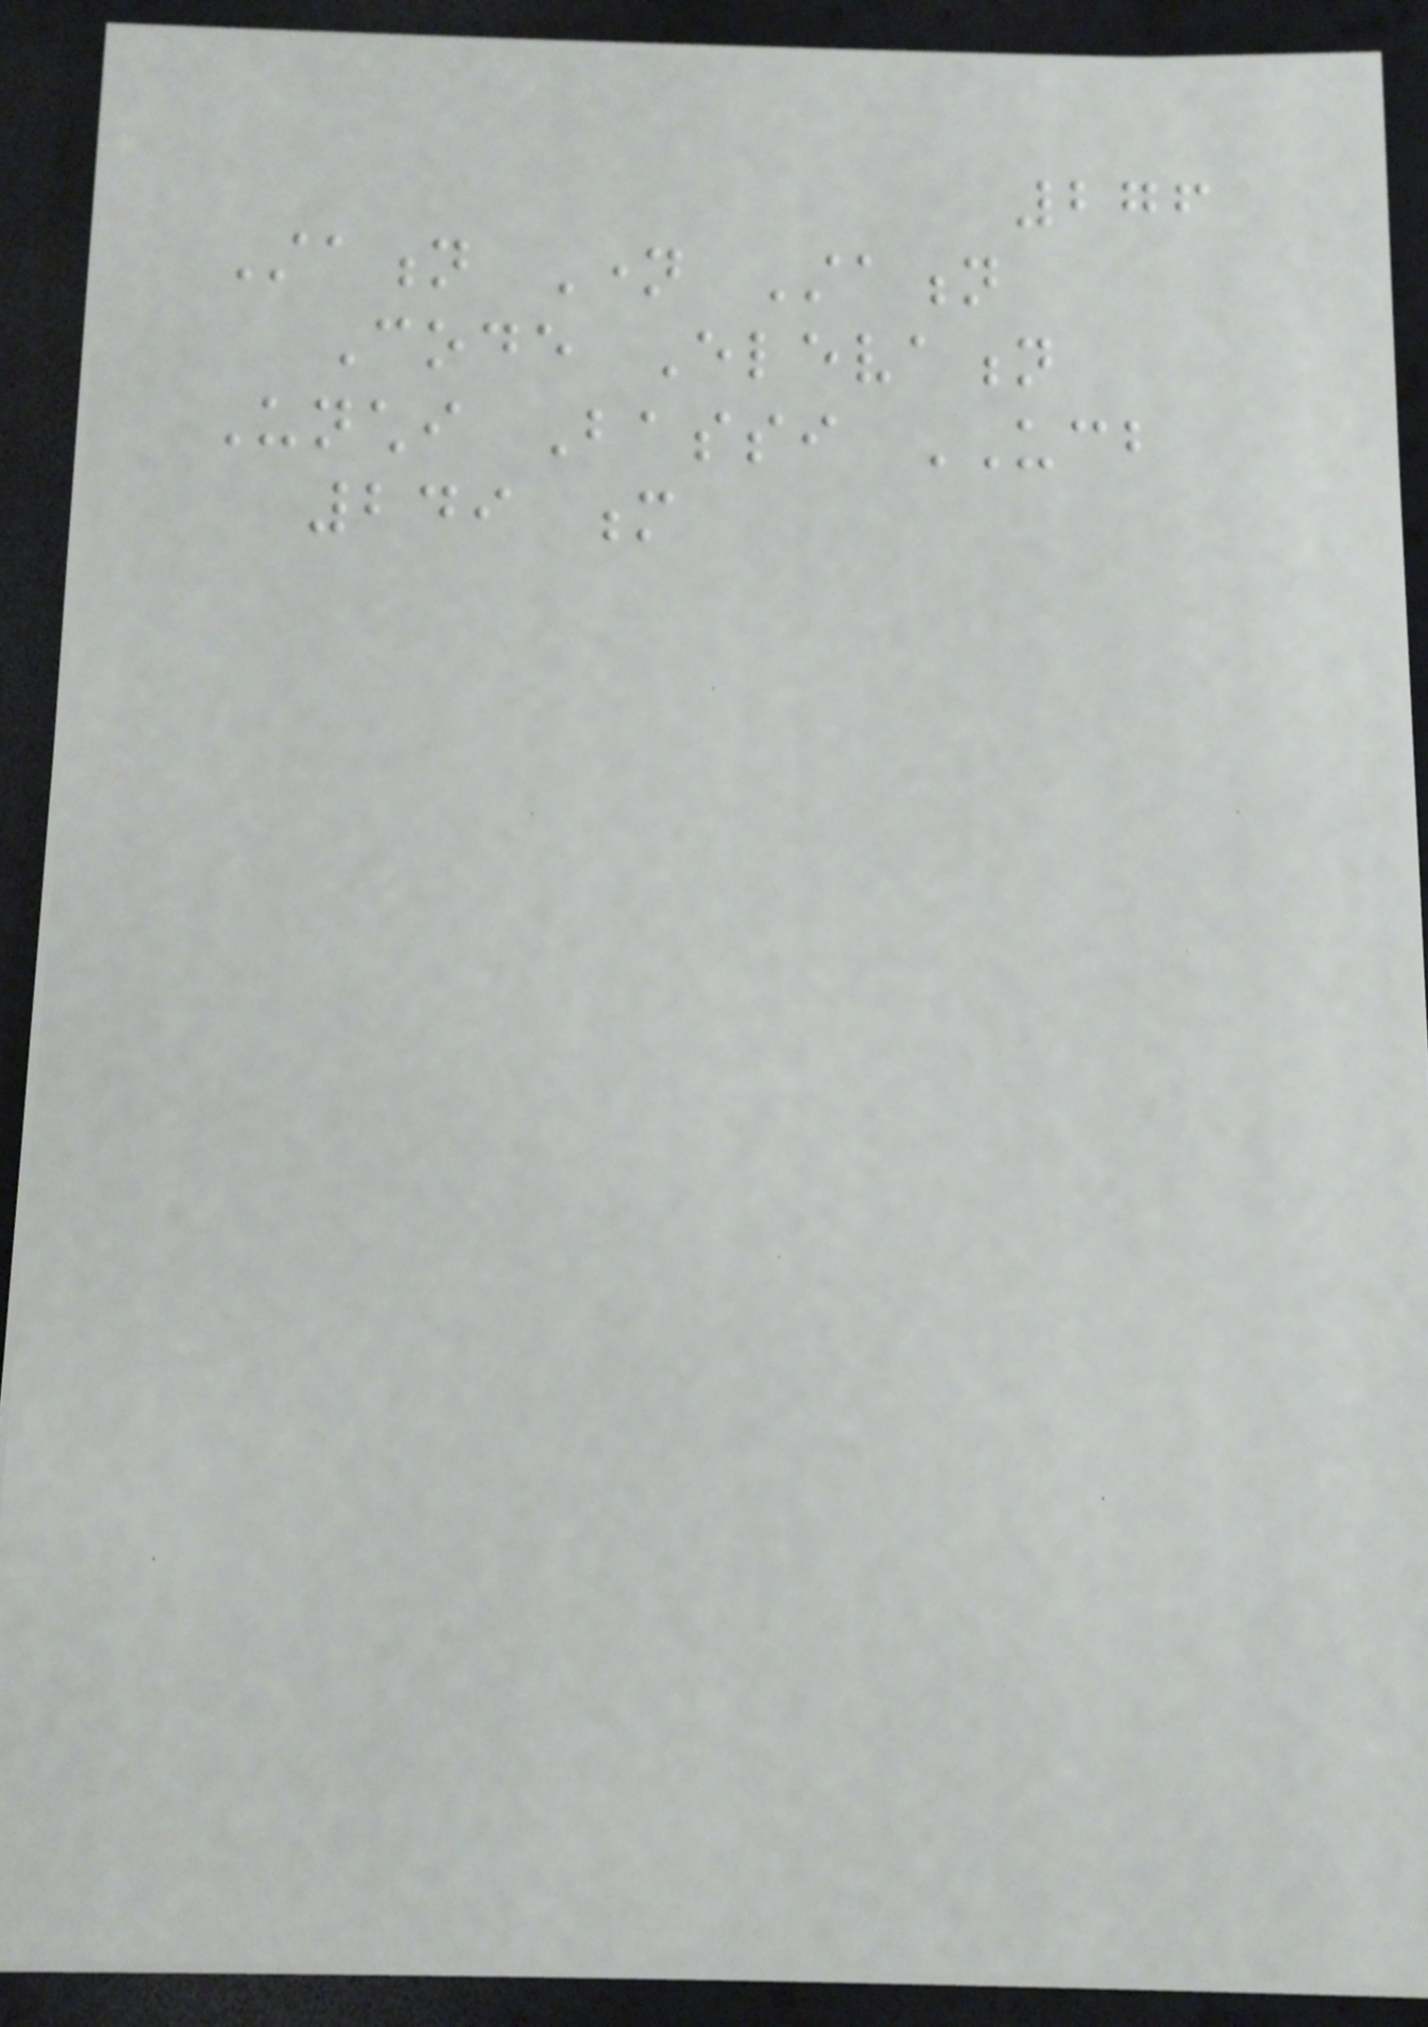276
Station Name Station
Code Elevation
Unchi Bassi UCB
249 m
